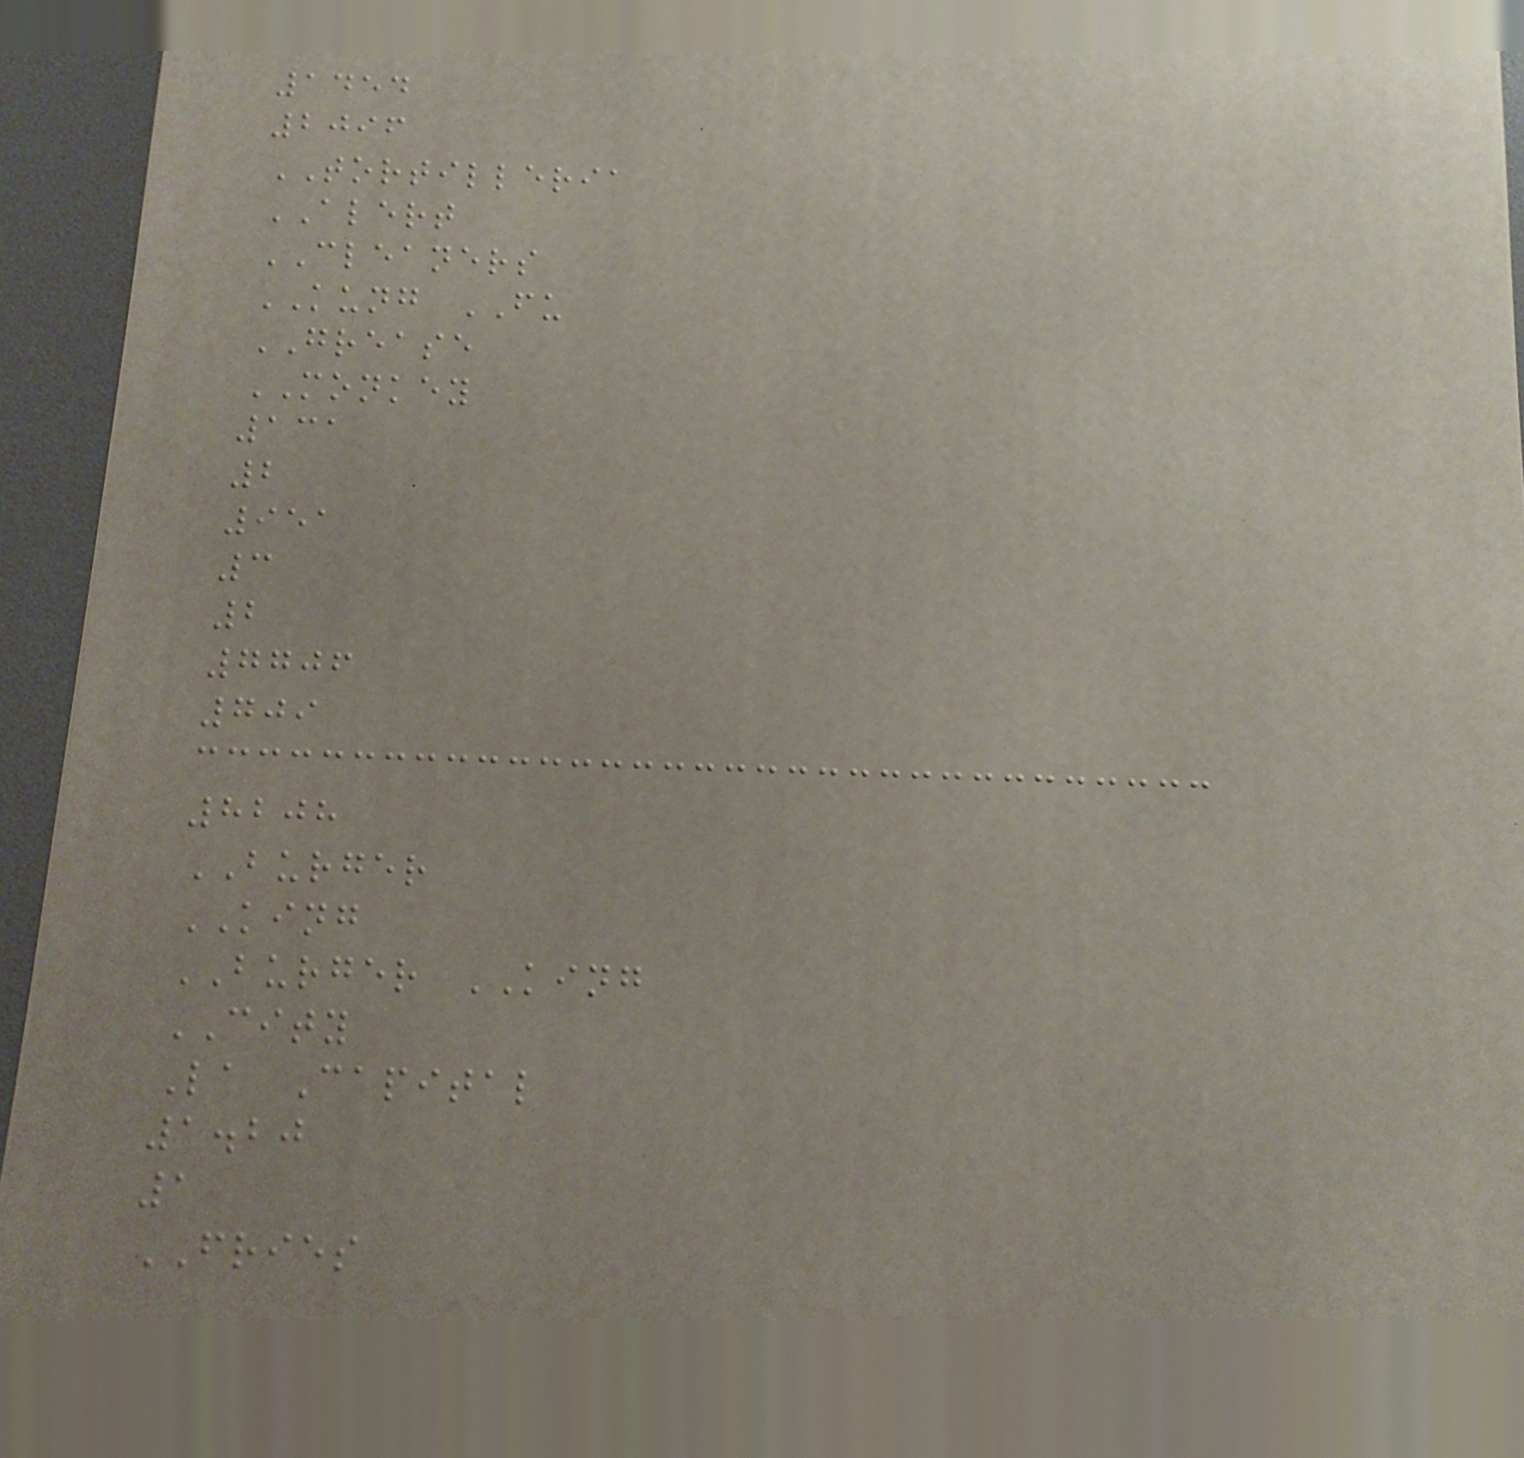1454
2096
TORTILLERIA
ALERT
CLEANERS
KUNG FU
GREASE
MONKEY
131
2
951
3
2
7706
709
8208
BURGER
KING
BURGER KING
CITY
La Capital
1.20
1
FRIES
